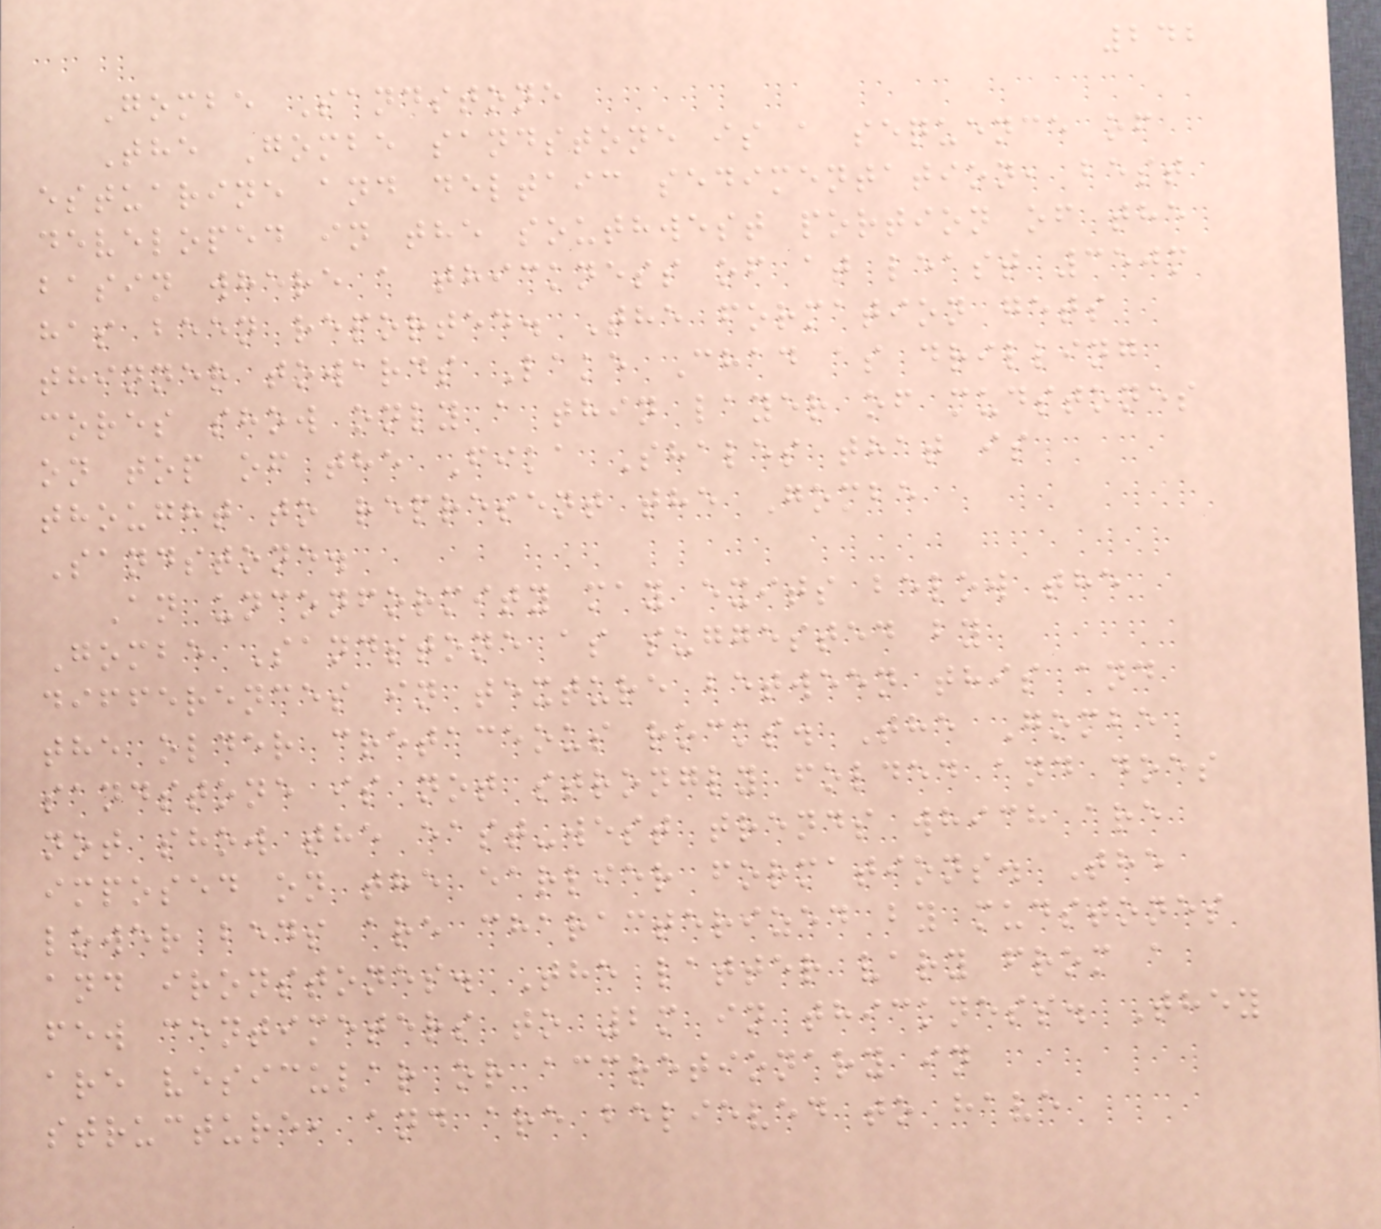242
Gombe Sandstone
The Gombe sandstone is a sequence of
estuarine and deltaic sedimentation, best
developed in the southwest portion of the
basin where a thickness of at least 350m
has been reported. The formation gets
thinner towards Lake Chad as drilling
cores show only a thin layer of mudstones
on top of the Fika Shales that is
thought to represent the Gombe
Sandstone.
An unconformity may exits below the
Gombe Sandstone as suggested by
differences in texture between this and
the older cretaceous rocks. The Gombe
sandstone is not strongly folded and does
not show the east-west trends which are
imposed on the earlier formations. The
lower beds are characterized by mudstones
and ironstones. The latter vary from a
few centimeters to 2m in thickness. They
are vesicular or accretionary in
structure, and are believed to have
